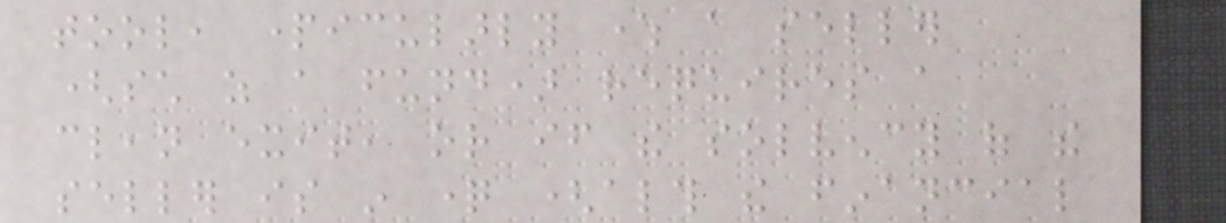tool, particularly where a seller
(such as a fund) requires a
clean exit, or if the solvency of the
seller is in question (although the financial
